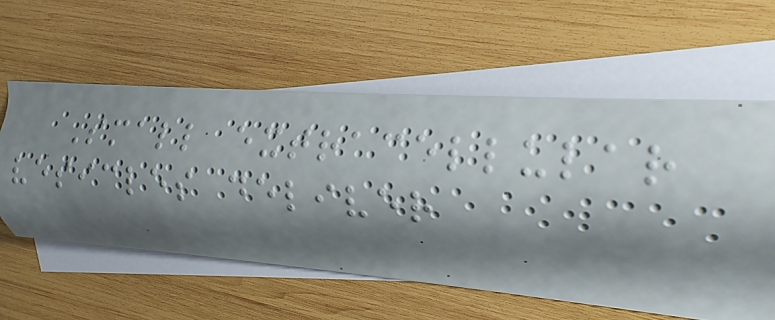Small extracellular
vesicles deliver
